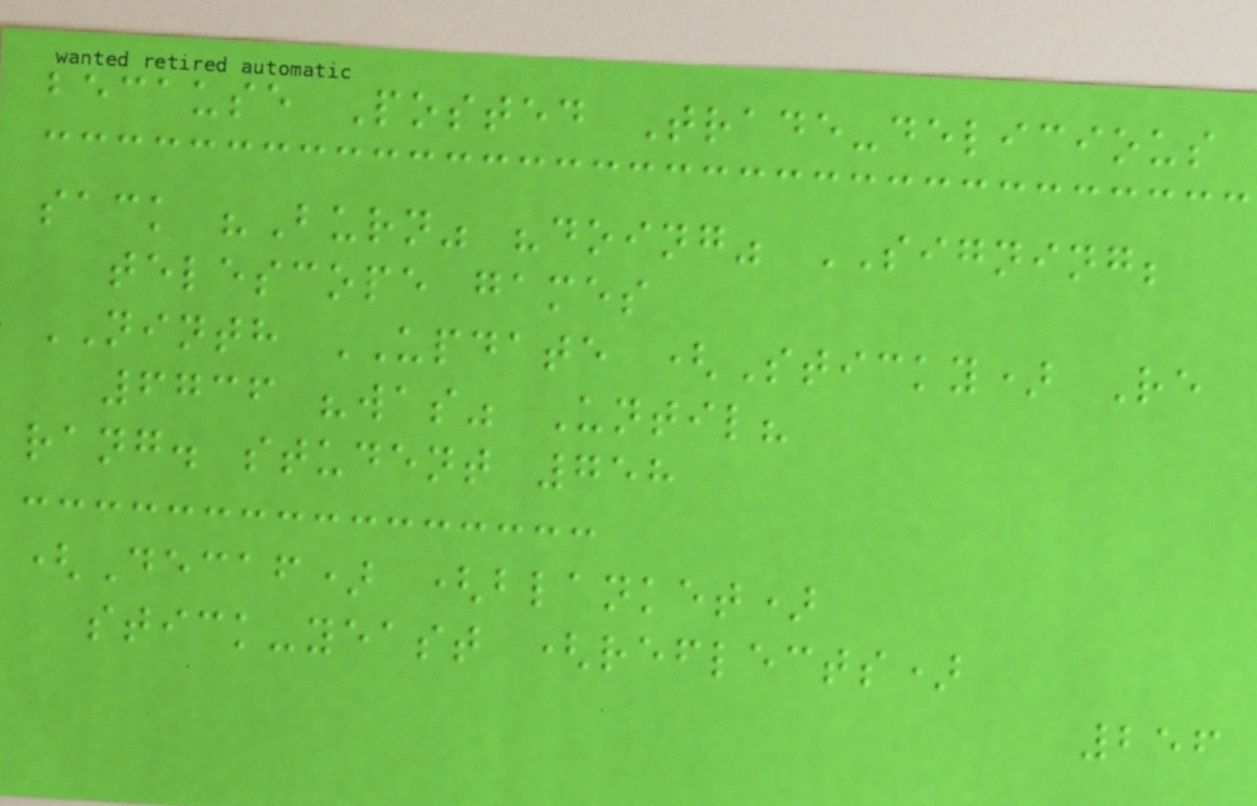because Posted Trade-delicious
sack "Burn" "doing" SIGNING;
telescope games
NINTH UPDATE (Sticky) Re
6736 "was" Until?
rang. student 758
(Decaf) (blanket)
stick-yeast (reflects)
256
